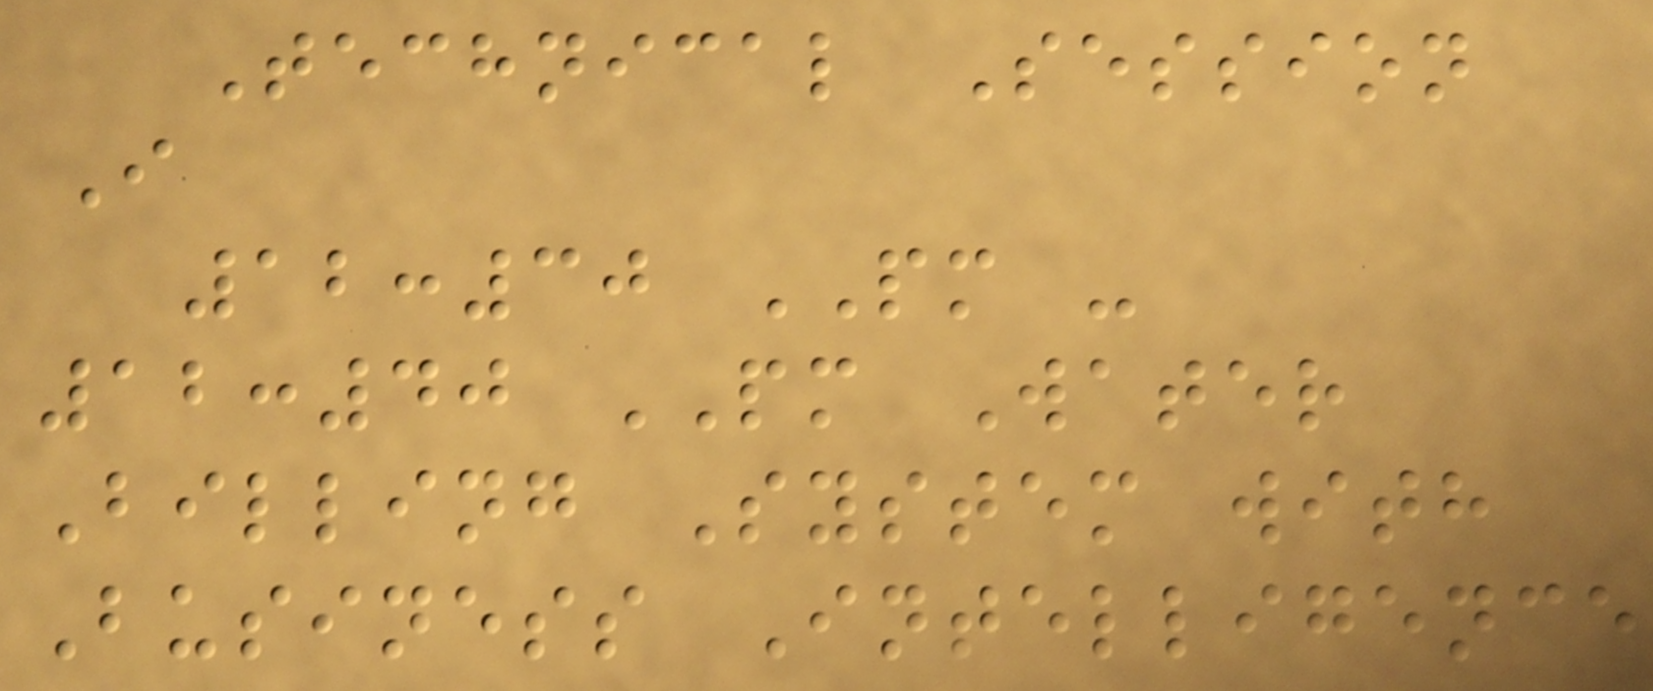Technical Session
I
12:30 PM -
12:40 PM Water
Billing System with
Business Intelligence
